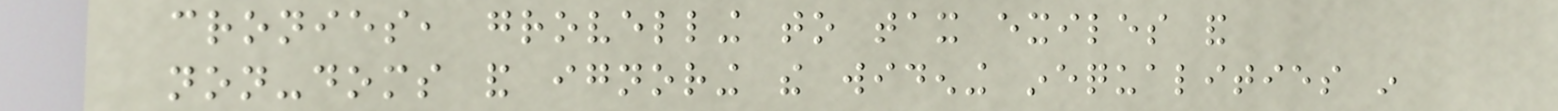cronies, grovelling to tax exiles and
non-doms and ignoring the widening inequalities in
